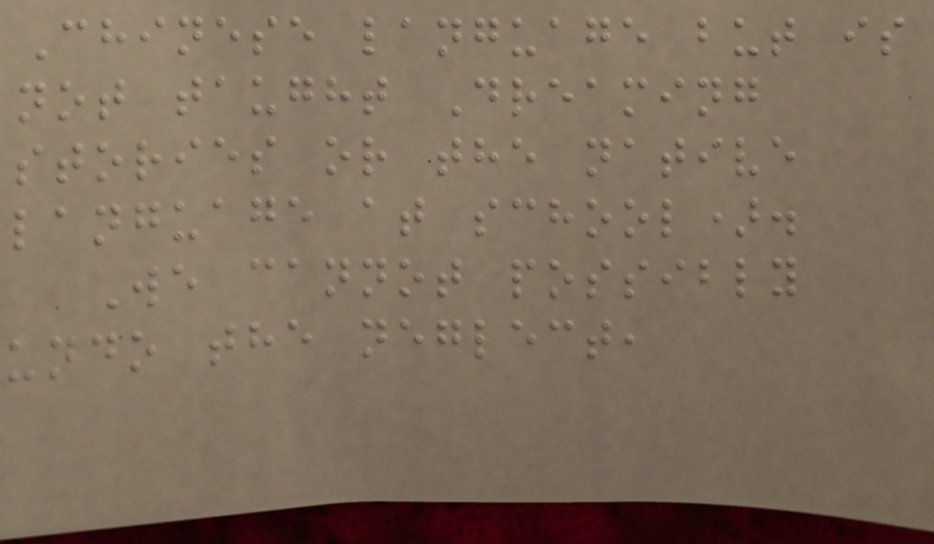Chinese language but is
not taught Dreaming
stories or the native
language at school).
We cannot possibly
undo the neglect,
